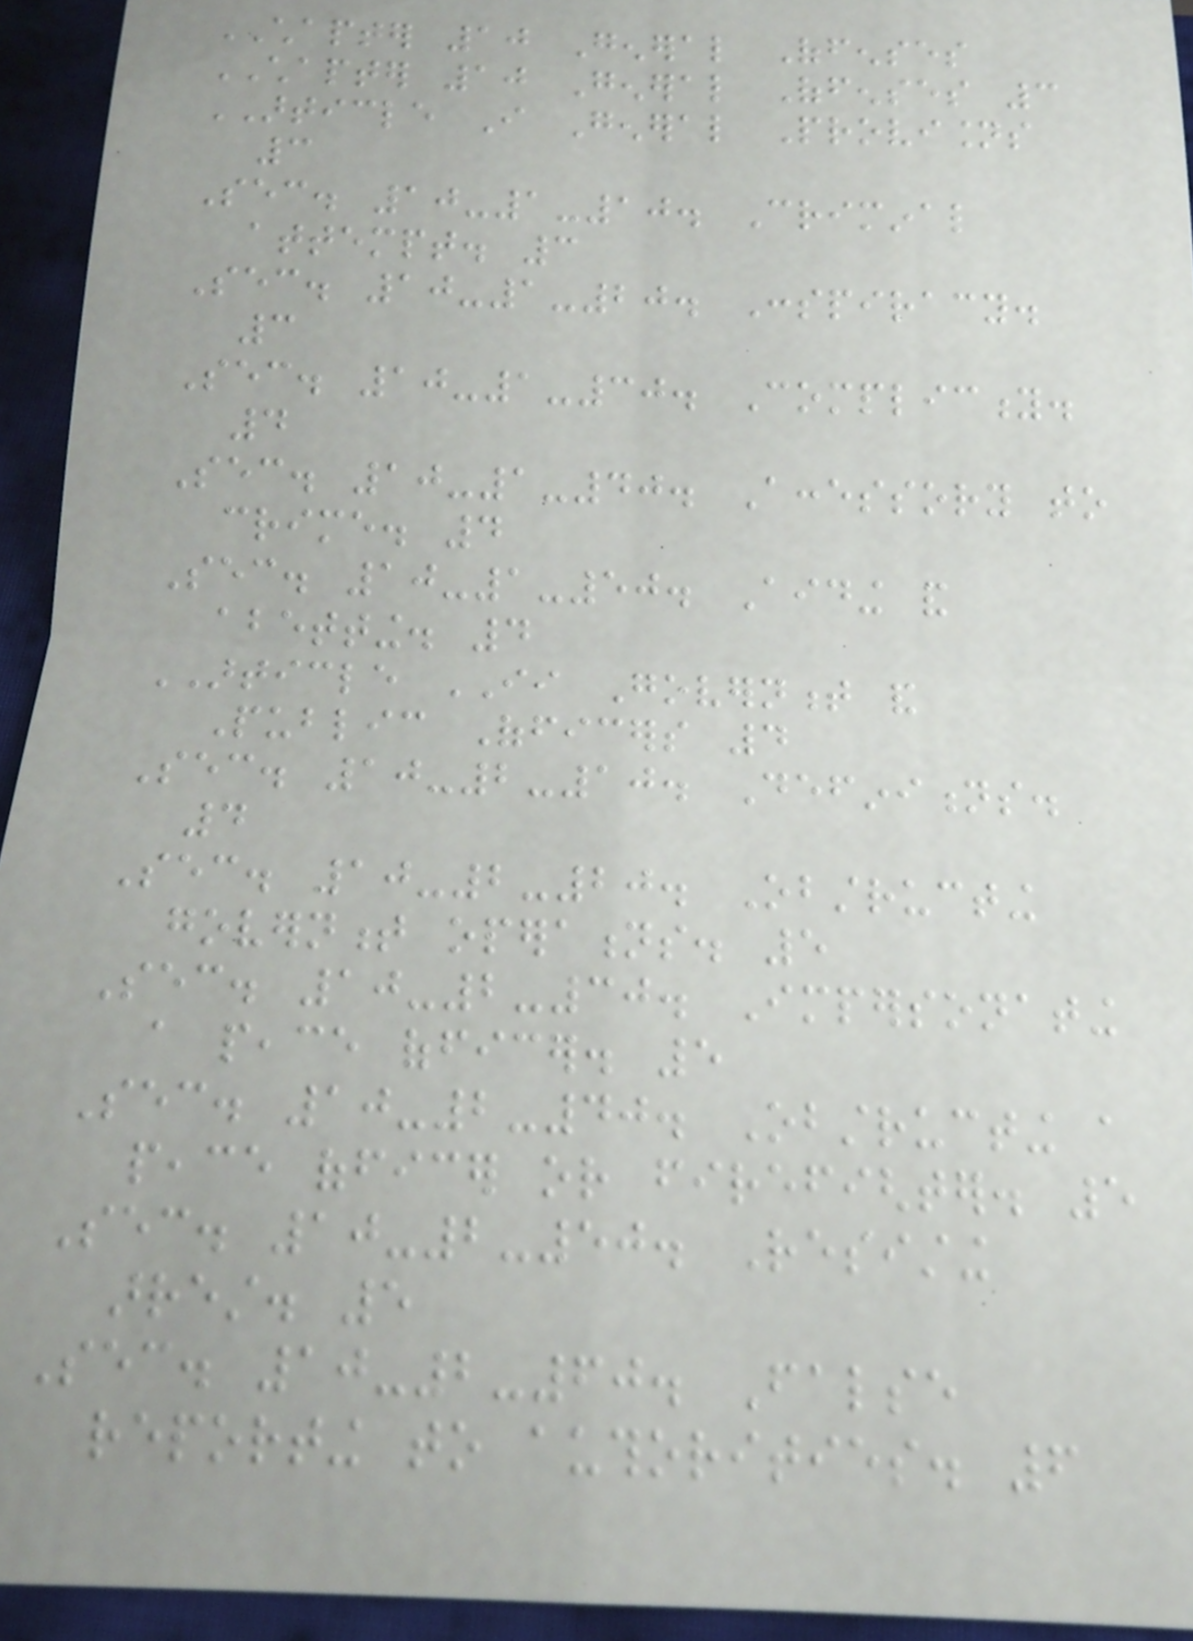CHAPTER 10 General Offenses
CHAPTER 10 General Offenses 3
ARTICLE I General Provisions
3
Sec. 10-1-10. Criminal
attempt. 3
Sec. 10-1-20. Conspiracy.
3
Sec. 10-1-30. Complicity.
4
Sec. 10-1-40. Accessory to
crime. 4
Sec. 10-1-50. Aiding and
abetting. 4
ARTICLE II Government and
Public Officers 4
Sec. 10-2-10. Definitions.
4
Sec. 10-2-20. Obstructing
government operations. 5
Sec. 10-2-30. Impersonating
a peace officer. 5
Sec. 10-2-40. Obstructing a
peace officer or firefighter. 5
Sec. 10-2-50. Resisting
arrest. 5
Sec. 10-2-60. False
reporting to authorities. 6
